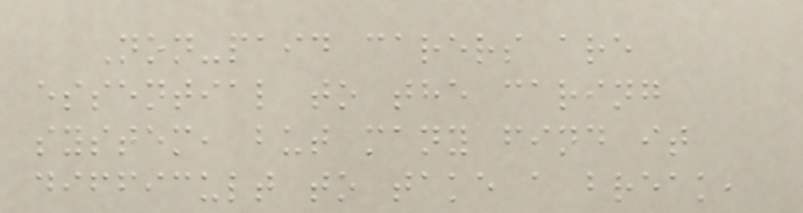Non-paid carers are
essential to the caring
system, but many find it
difficult to take a break,
